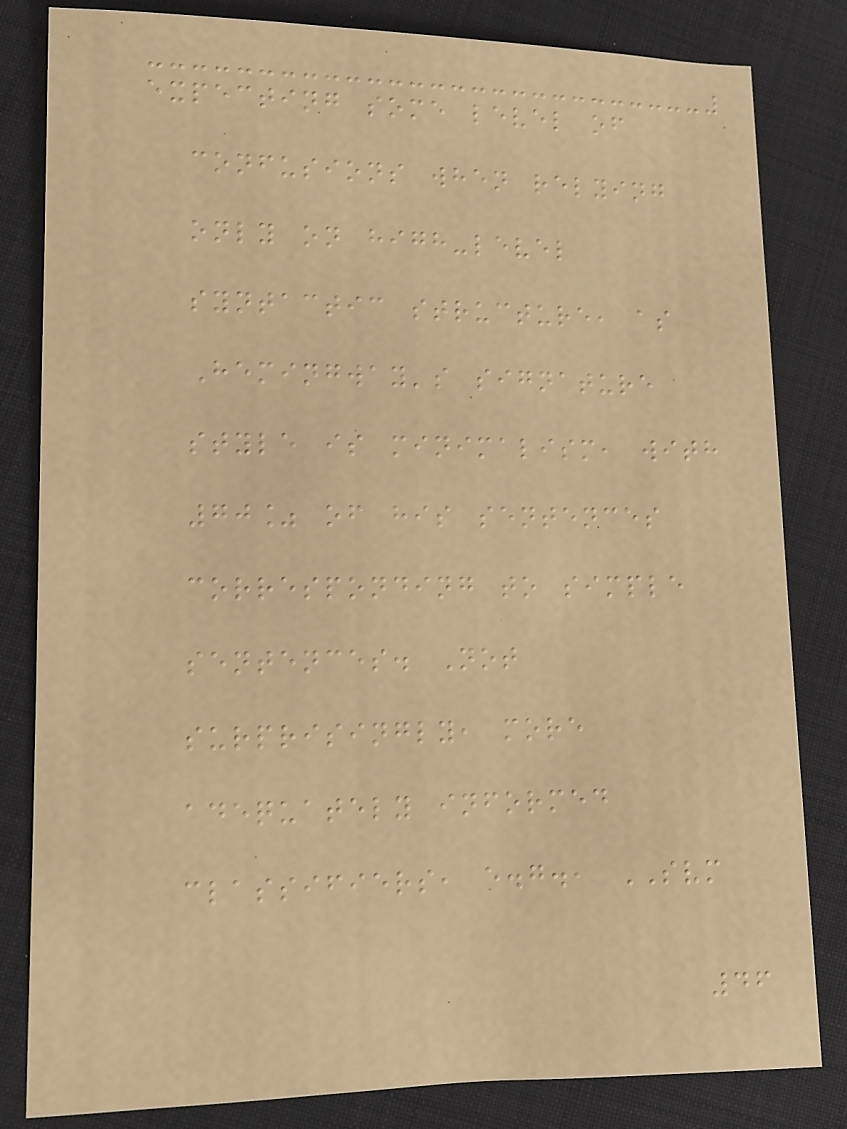expecting some level of
confusions when relying
only on high-level
syntactic structure, as
Hemingway's signature
style is minimalism, with
70% of his sentences
corresponding to simple
sentences. Not
surprisingly, more
adequately informed
classifiers, e.g., SVM
46
